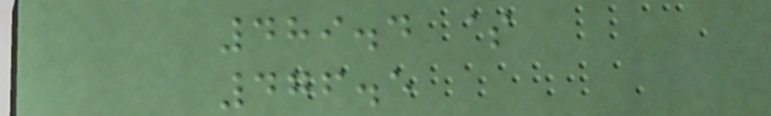489.4 $
476.5
